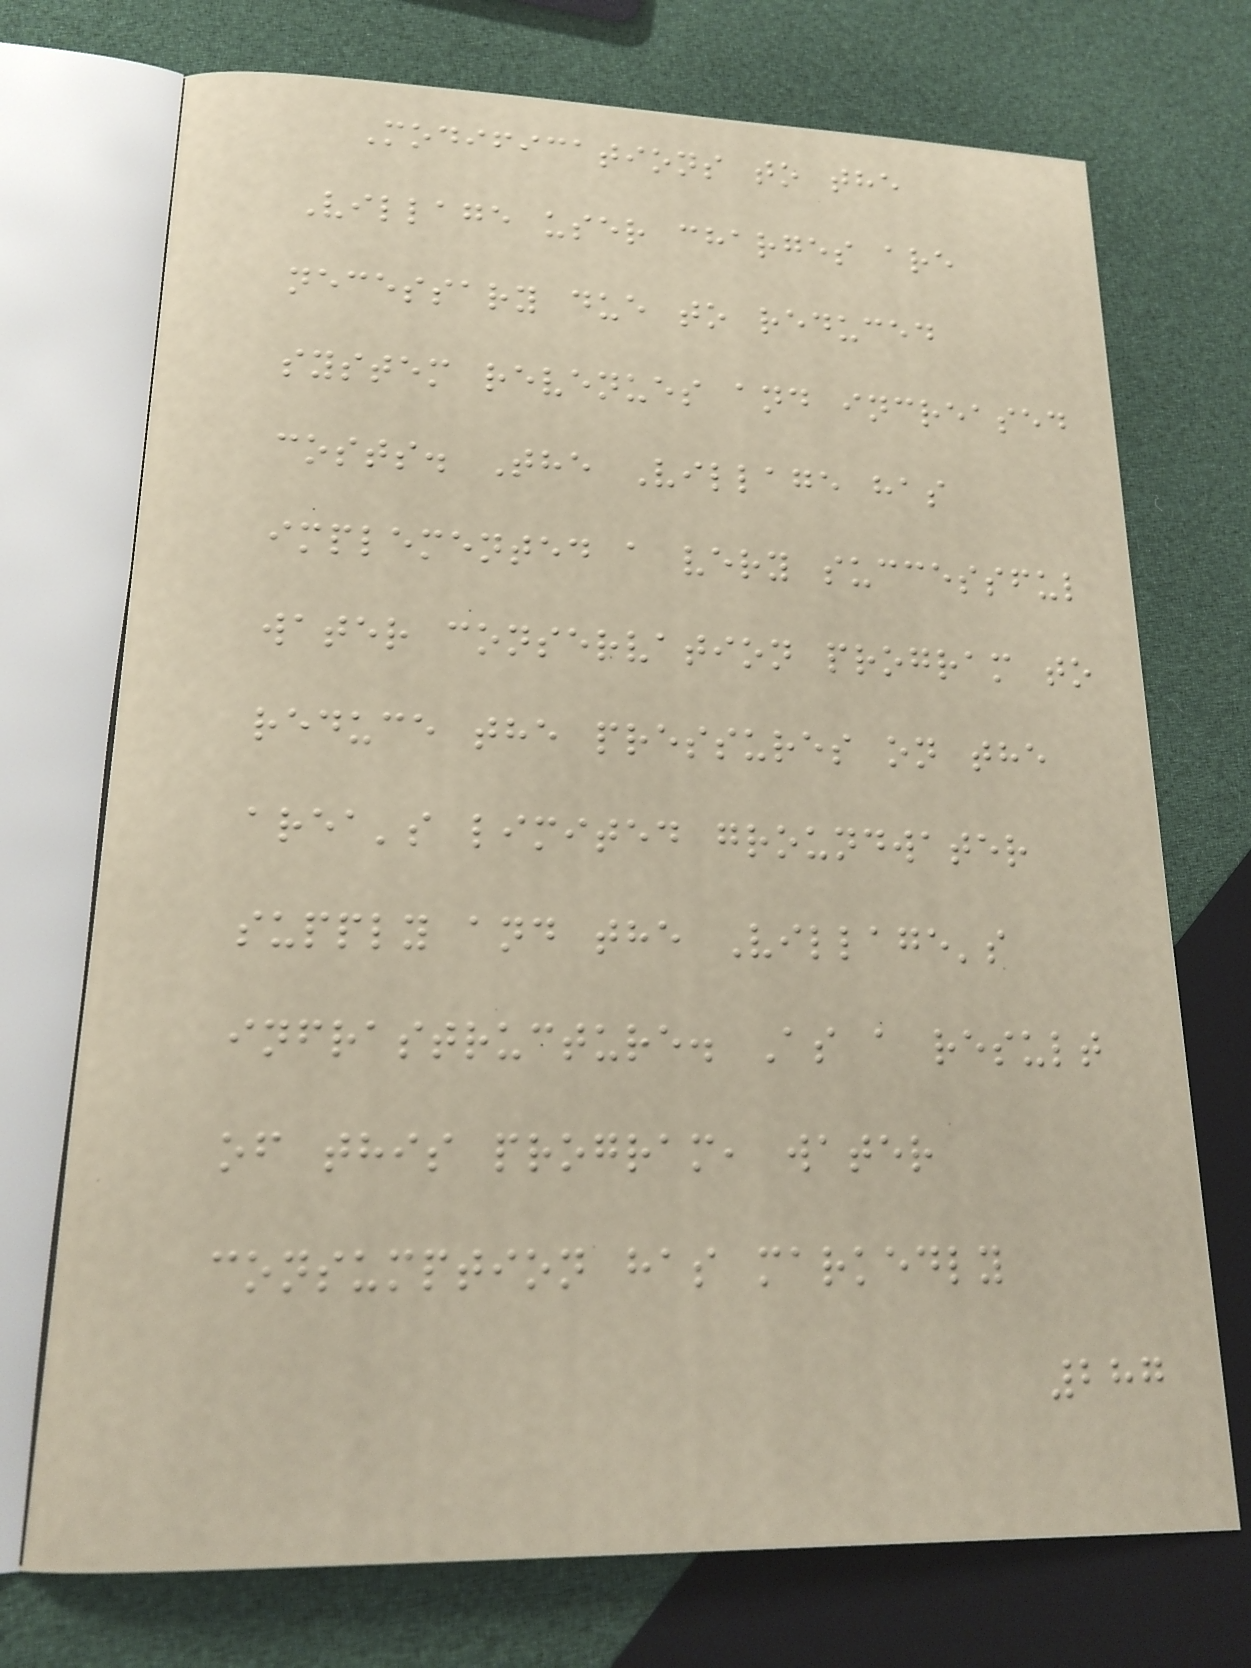Modifications to the
Village user charges are
necessary due to reduced
system revenues and increased
costs. The Village has
implemented a very successful
water conservation program to
reduce the pressures on the
area's limited groundwater
supply and the Village's
infrastructure. As a result
of this program, water
consumption has markedly
287
